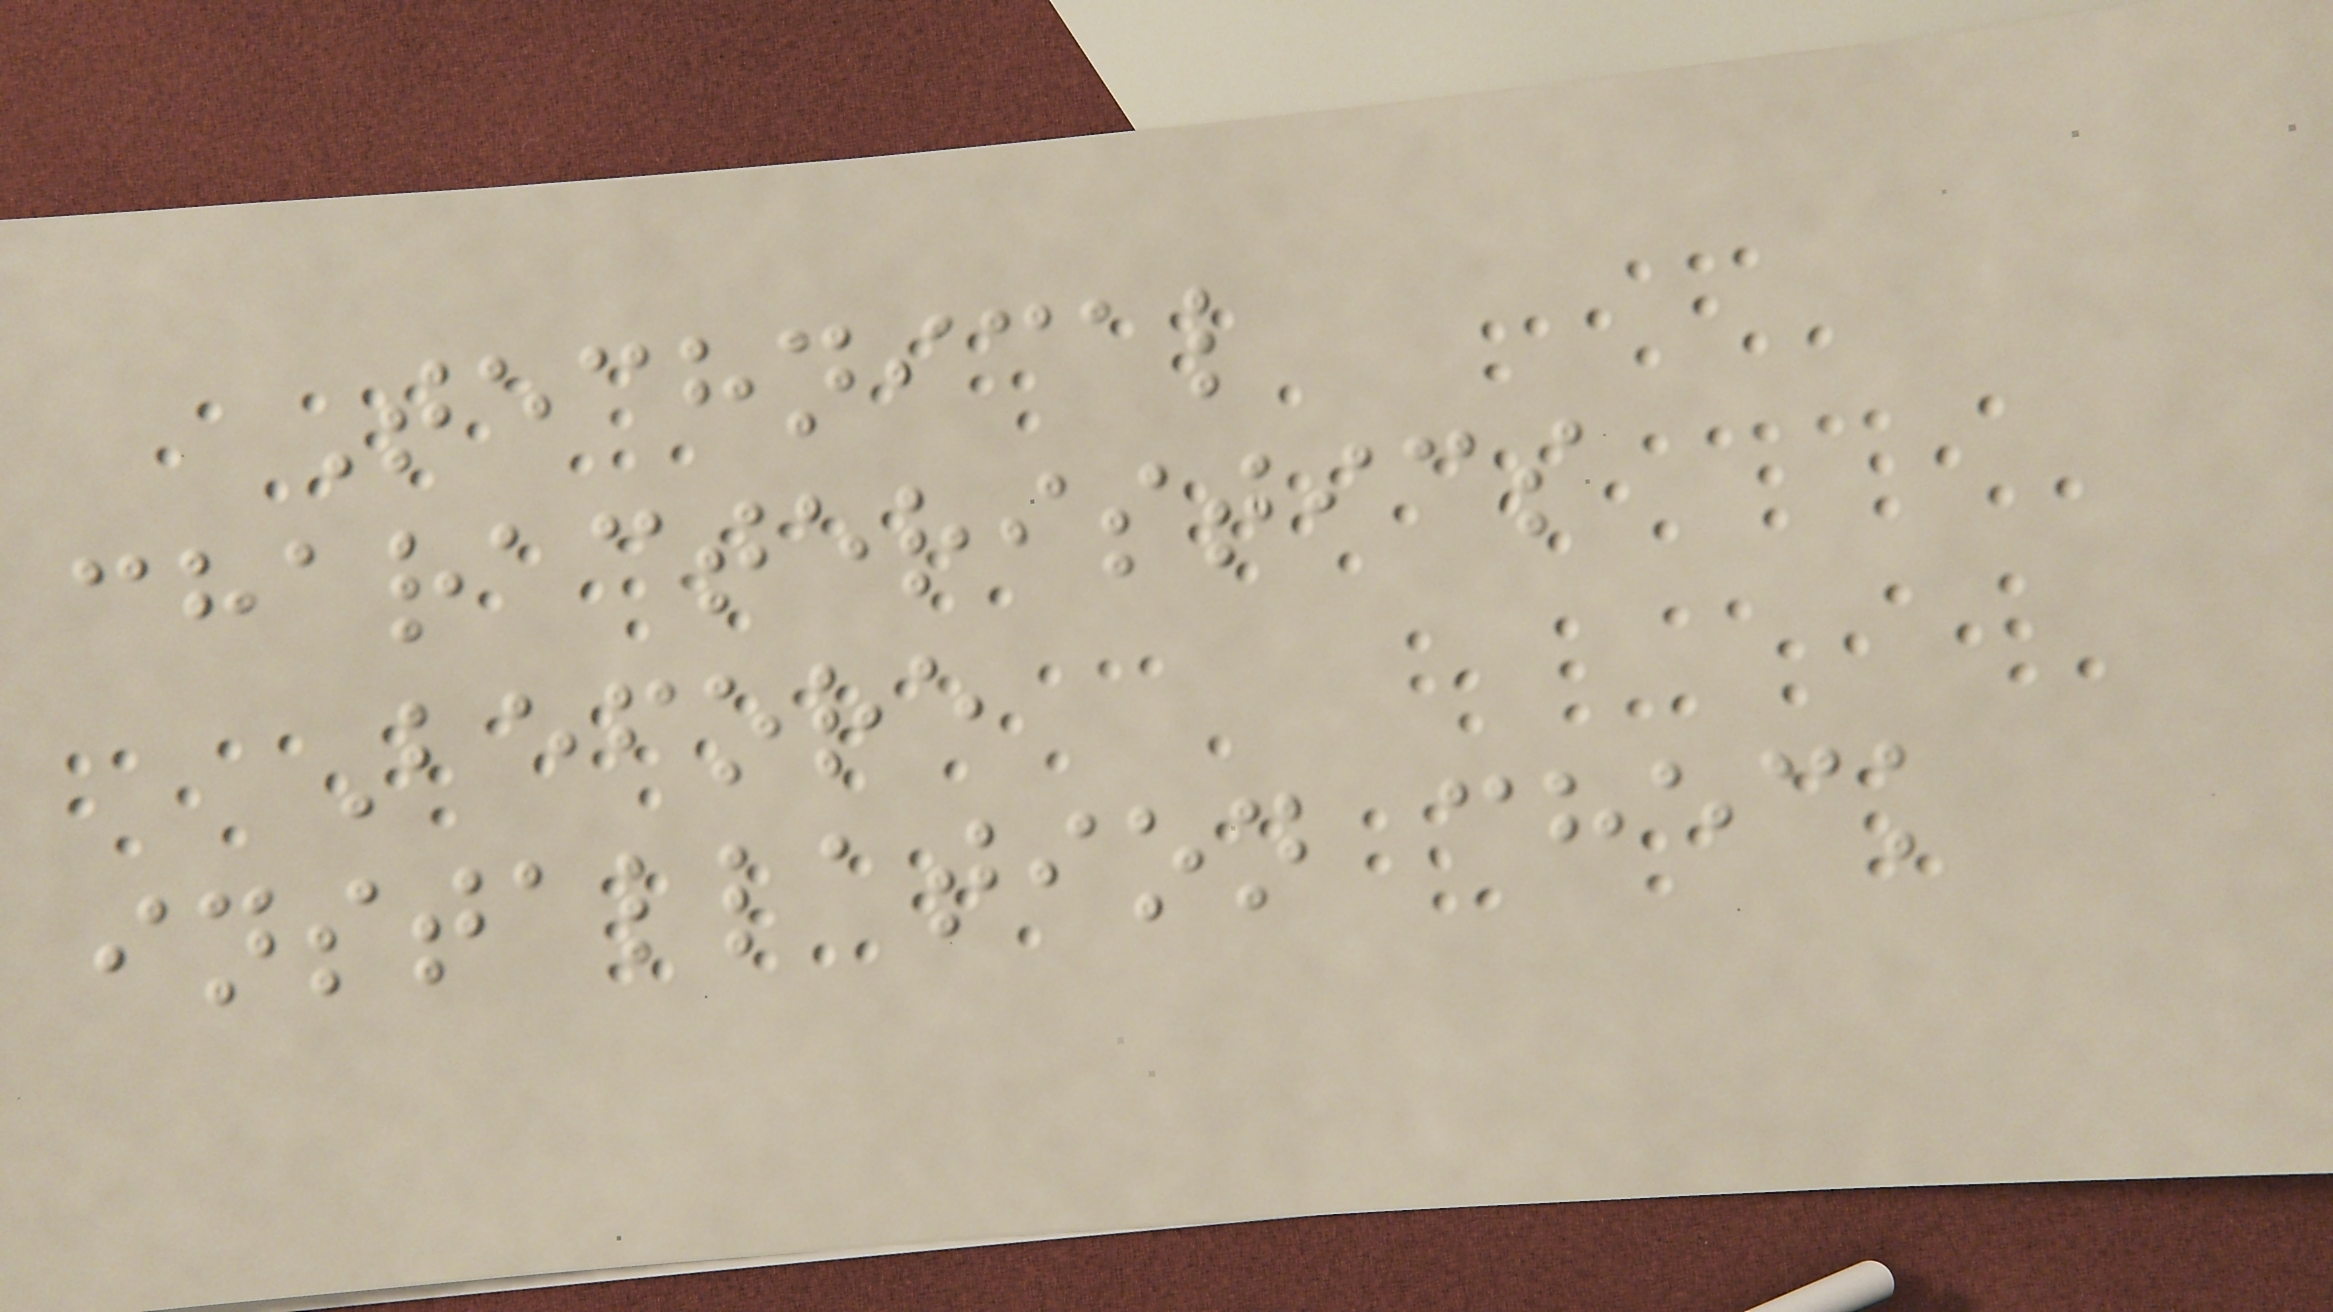Technical
characteristics
Before
installation check
